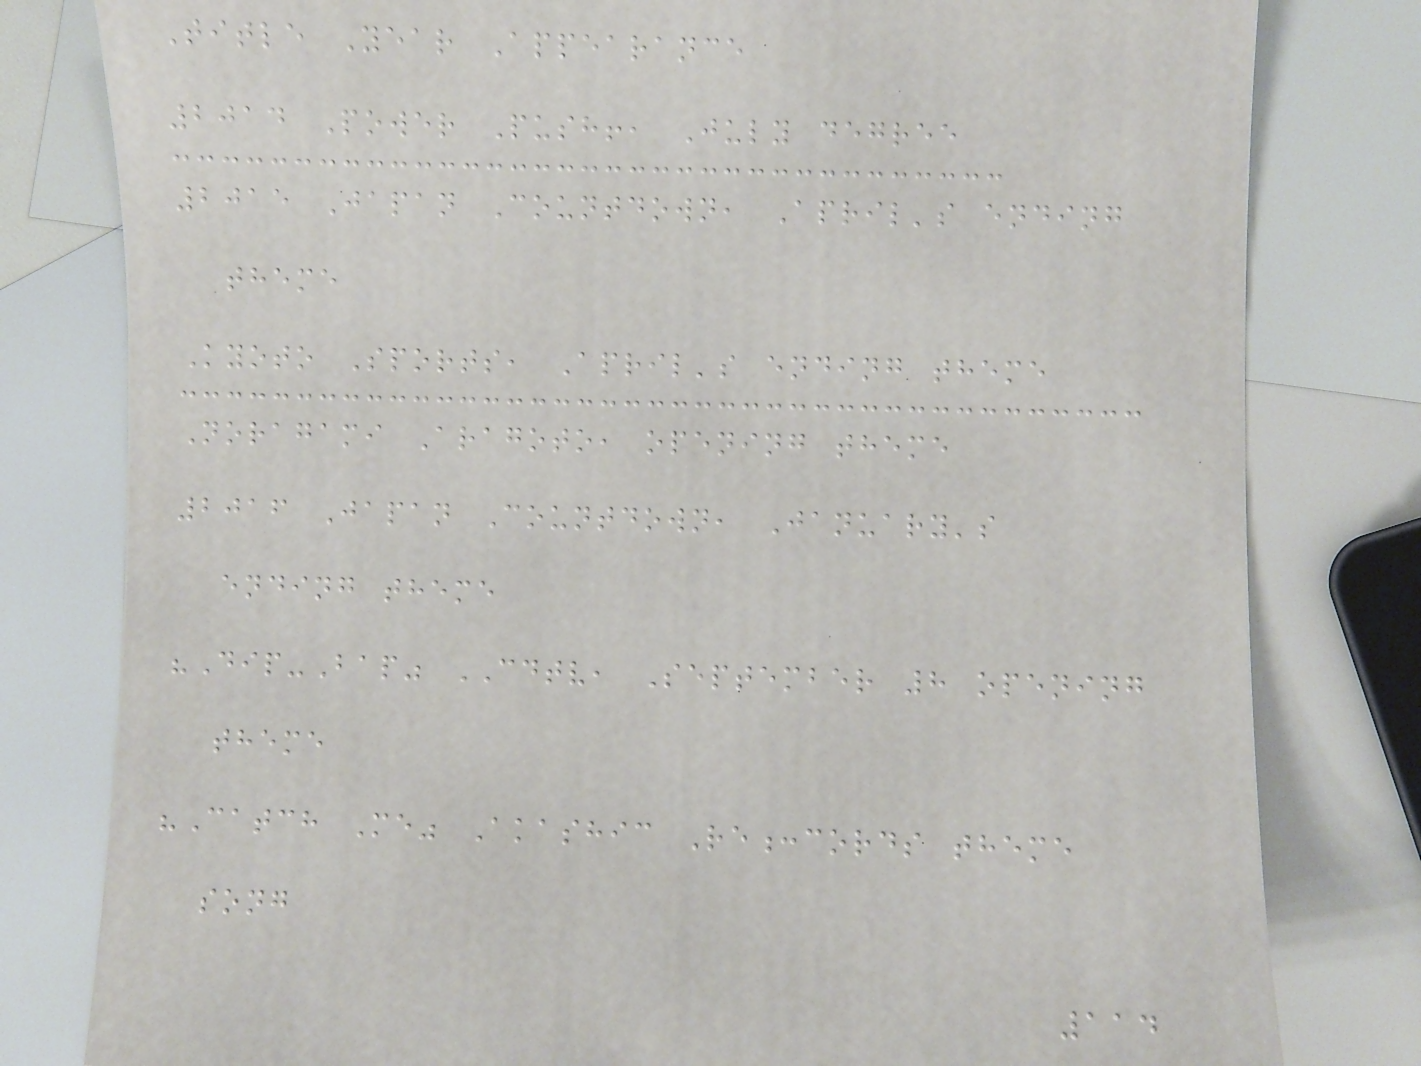Title Year Appearance
2014 Power Push!, July degree
2015 Japan Countdown, April's ending
theme
Kyoto Sports, April's ending theme
Noragami Aragoto, opening theme
2016 Japan Countdown, January's
ending theme
"Dip-Bap" CDTV, September 8 opening
theme
"Catch Me" Akashic Re:cords theme
song
114
